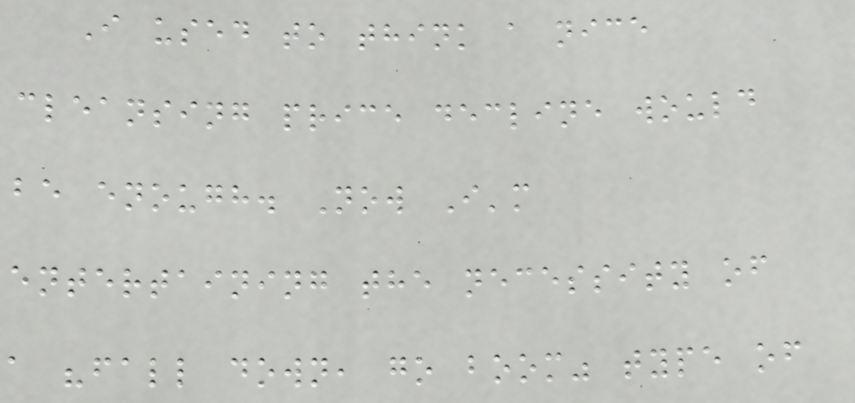I used to think a nice
cleansing price decline would
be enough. Now I'm
entertaining the necessity of
a "fall down, go boom" type of
